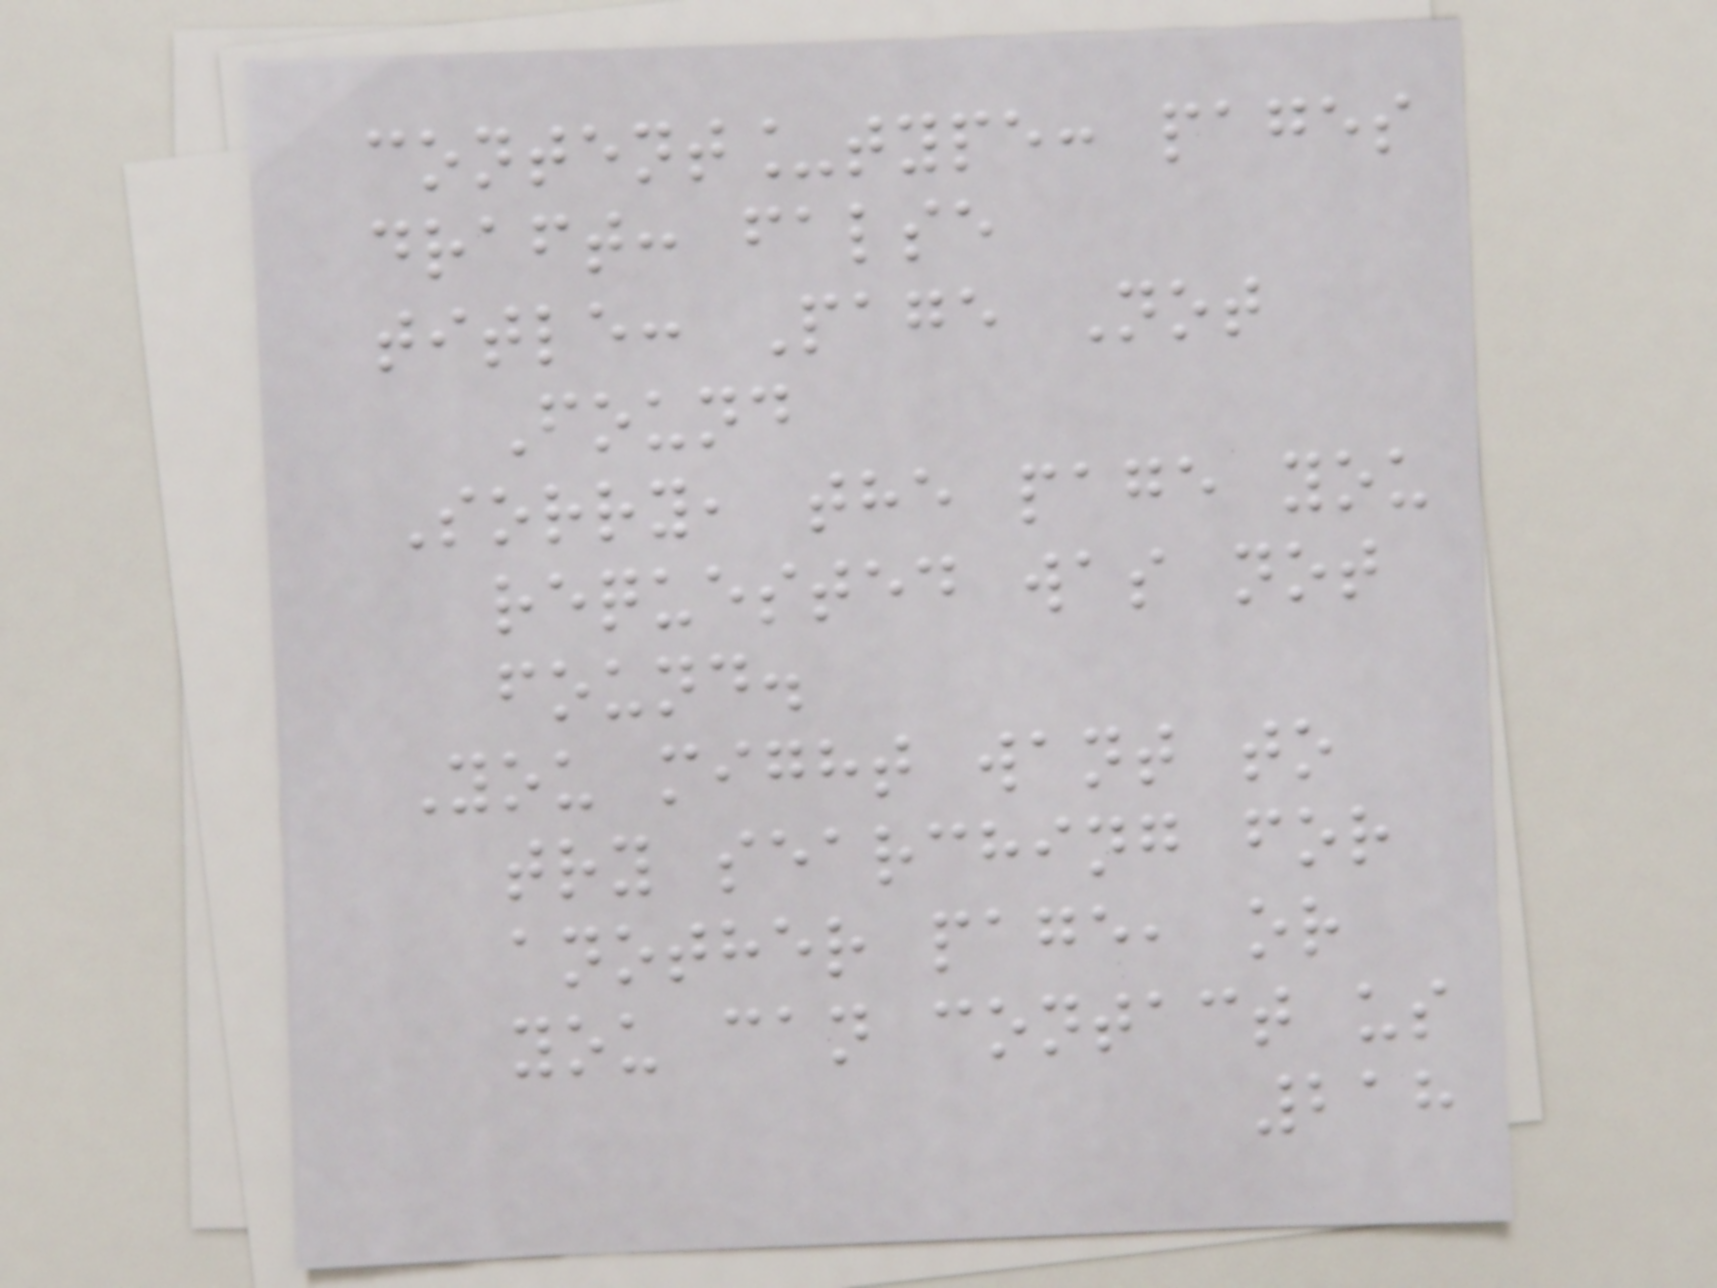content_type: pages
draft: false
title: Page Not
Found
Sorry, the page you
requested was not
found.
You might want to
try searching for
another page, or
you can contact us
218
